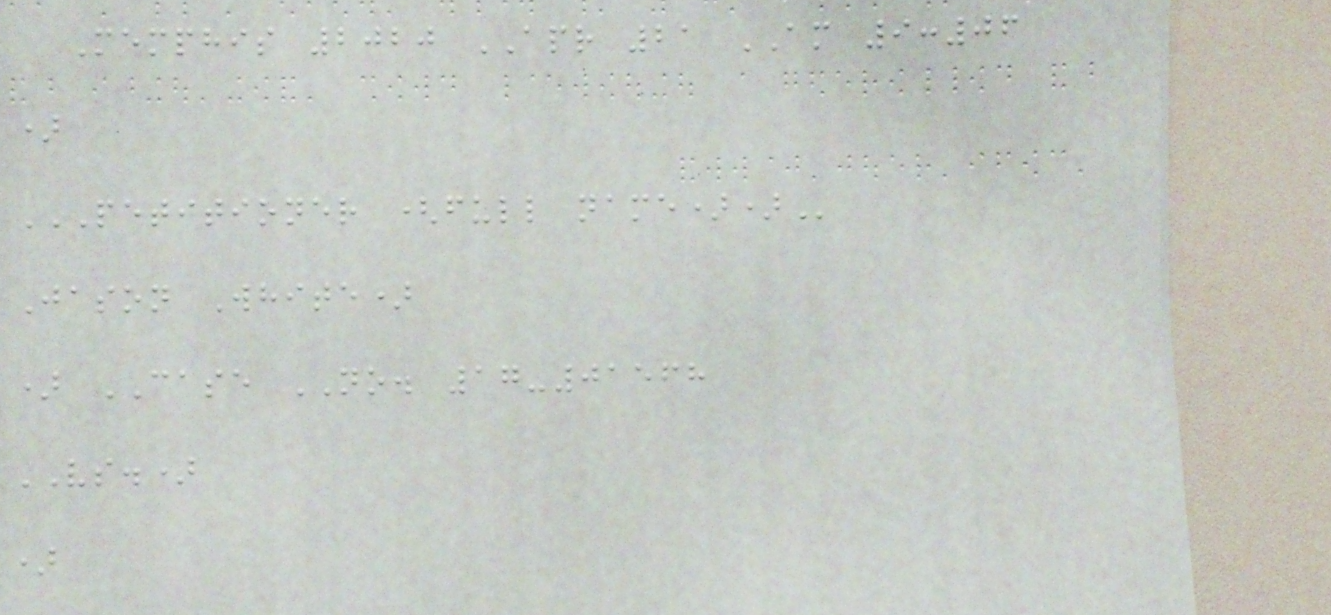Memphis 2020 APR 21 AM 9:06
)
PETITIONER (FULL NAME))
Jason White)
) CASE NO. 17-01568
VS.)
)
